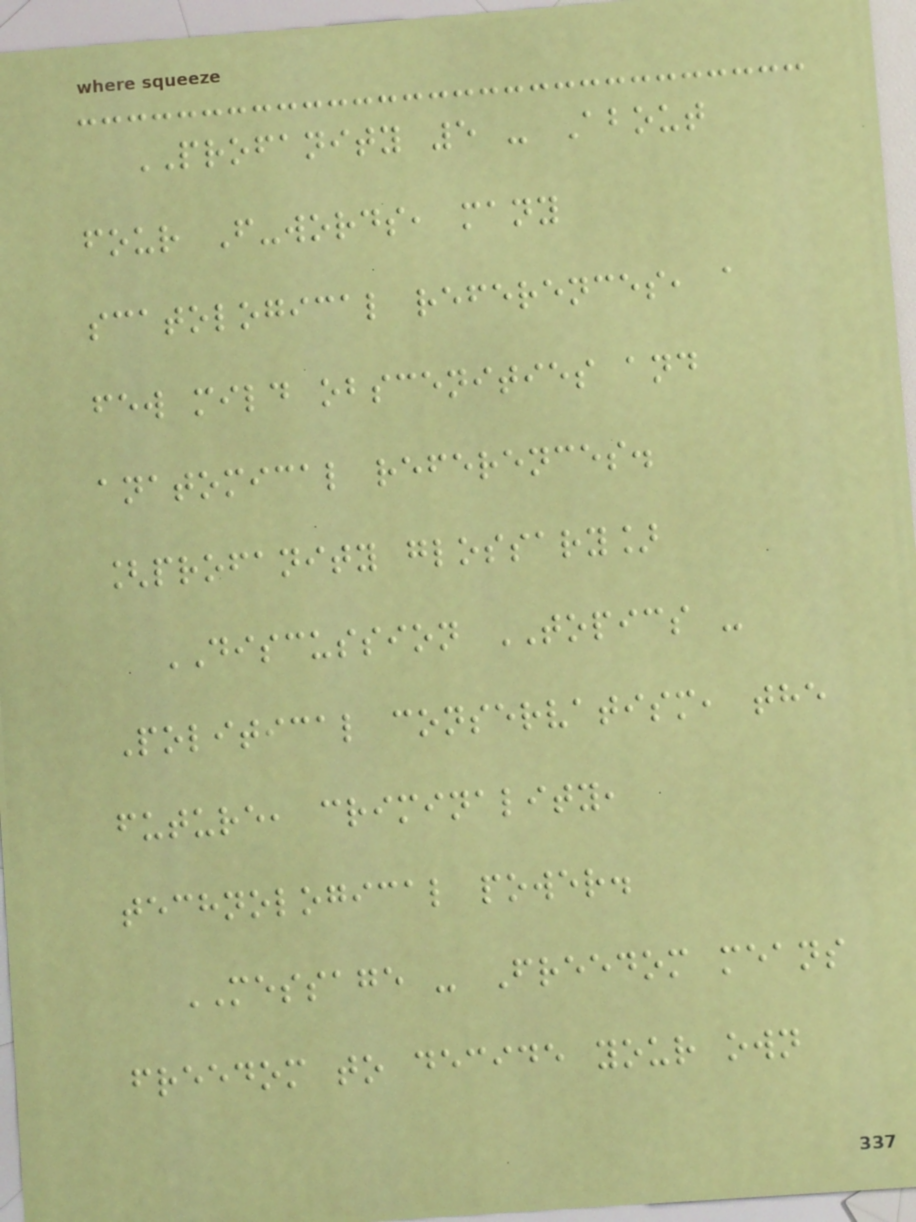PROFANITY 5 - About
four F-words, many
scatological references, a
few mild obscenities and
anatomical references.
[profanity glossary]
DISCUSSION TOPICS -
Political conservatism, the
future, criminality,
technological power.
MESSAGE - Freedom means
freedom to decide your own
